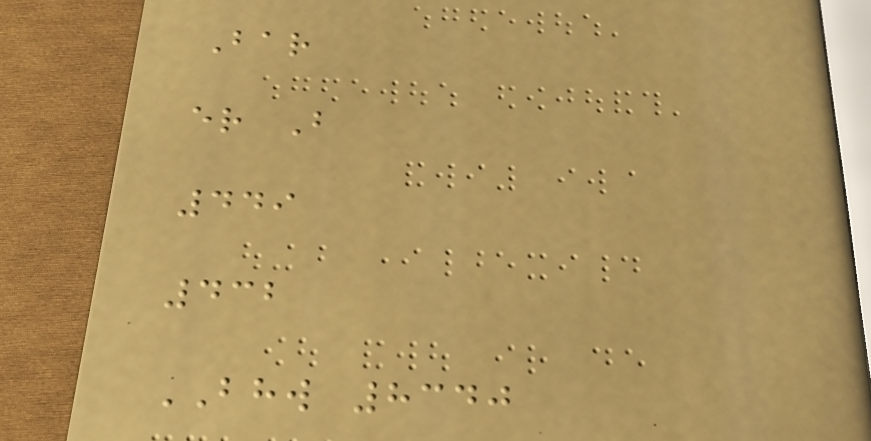Bar
er B
449
432
BHW 8340
